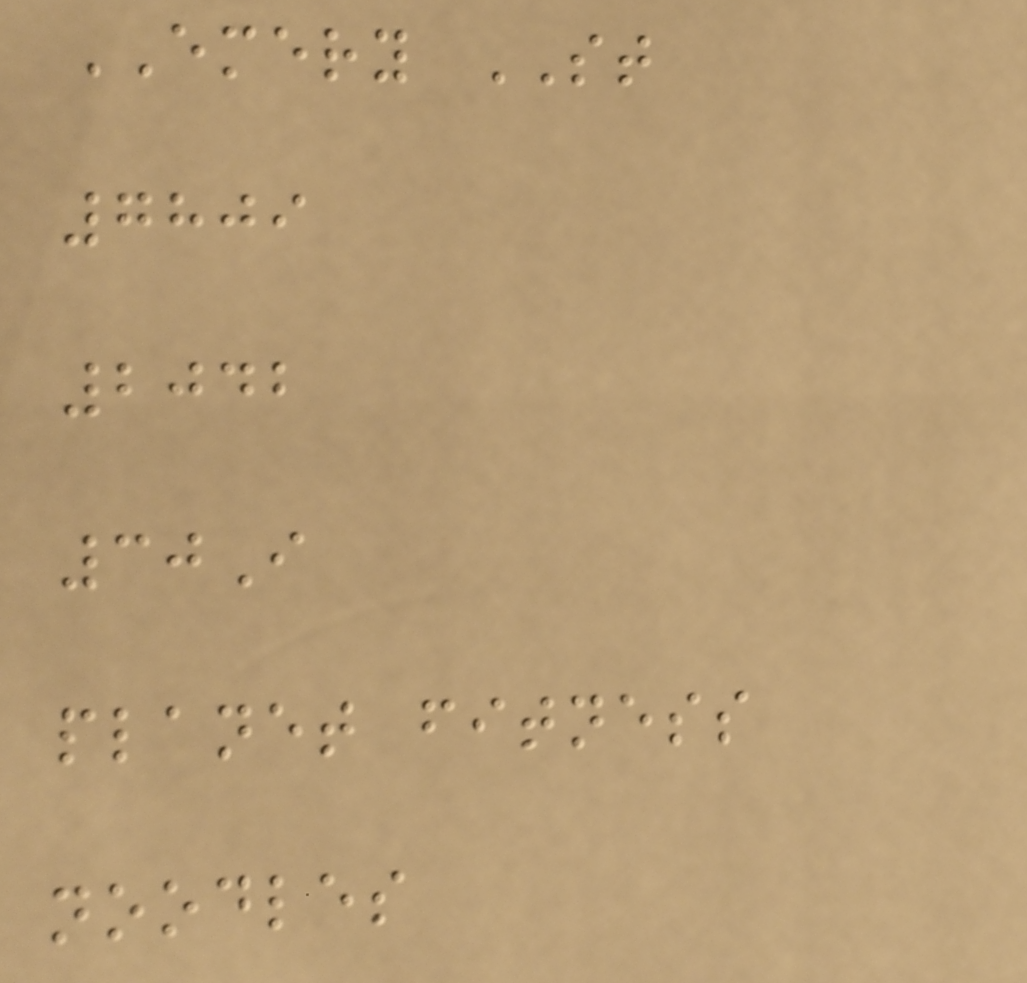EMERY ST
7809
2042
30I
planet fitness
noodles
